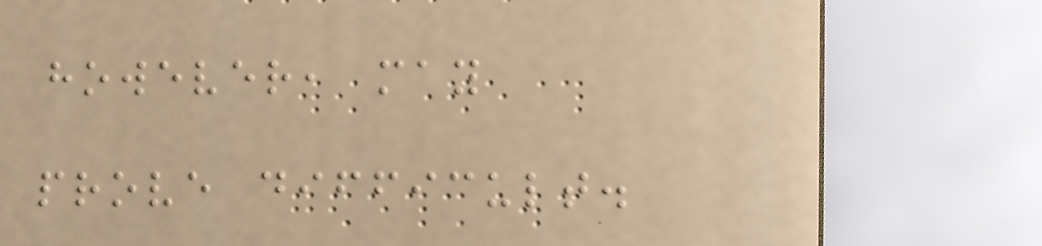however, may
prove difficult.
